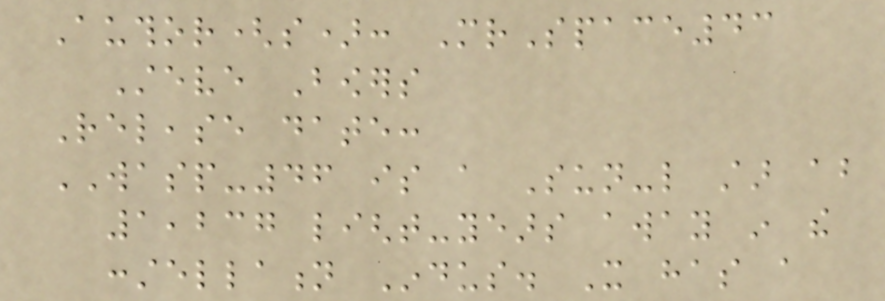Author(s): MrSpace43
Steve Bowers
Release date:
WASP-46 is a Sun-like star about
1,237 light-years away in the
constellation Indus. It has a
